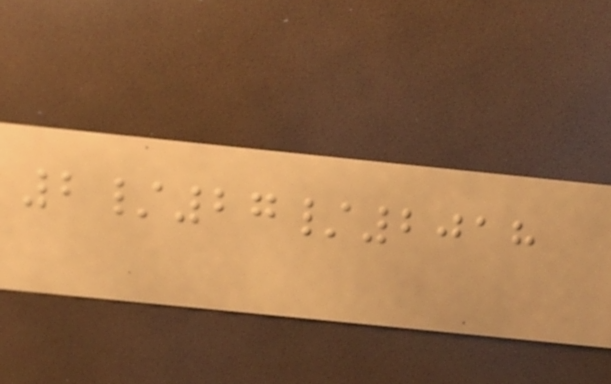2/27/2018
